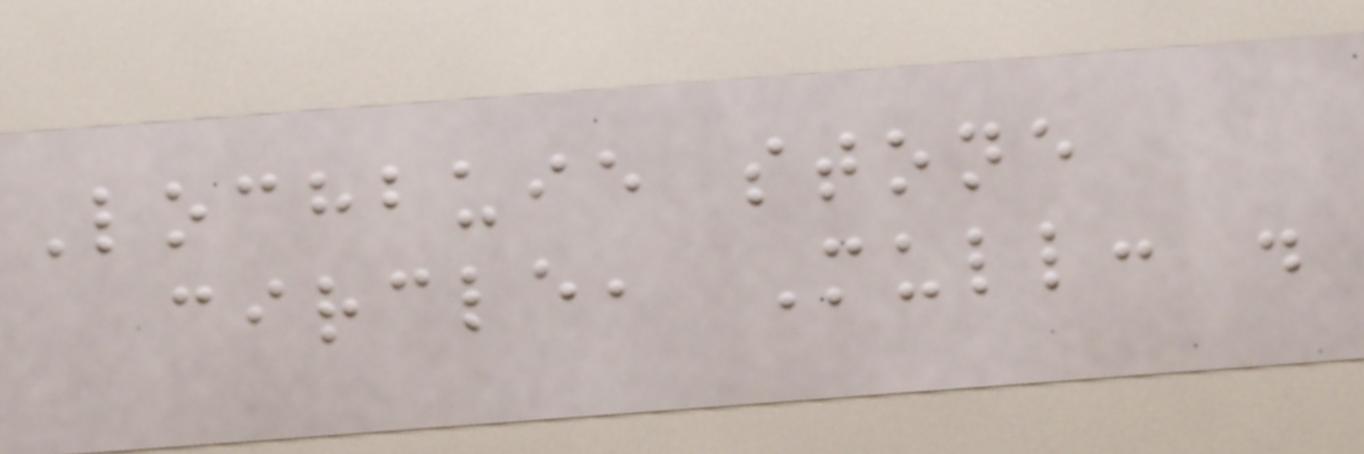Lochbuie stone
circle, Mull: .
